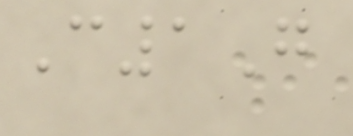C1G
